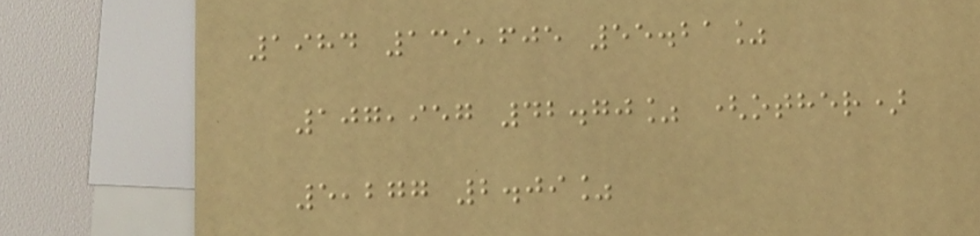1984 139,605 55.21%
107,957 42.70% (other)
5,277 2.09%
